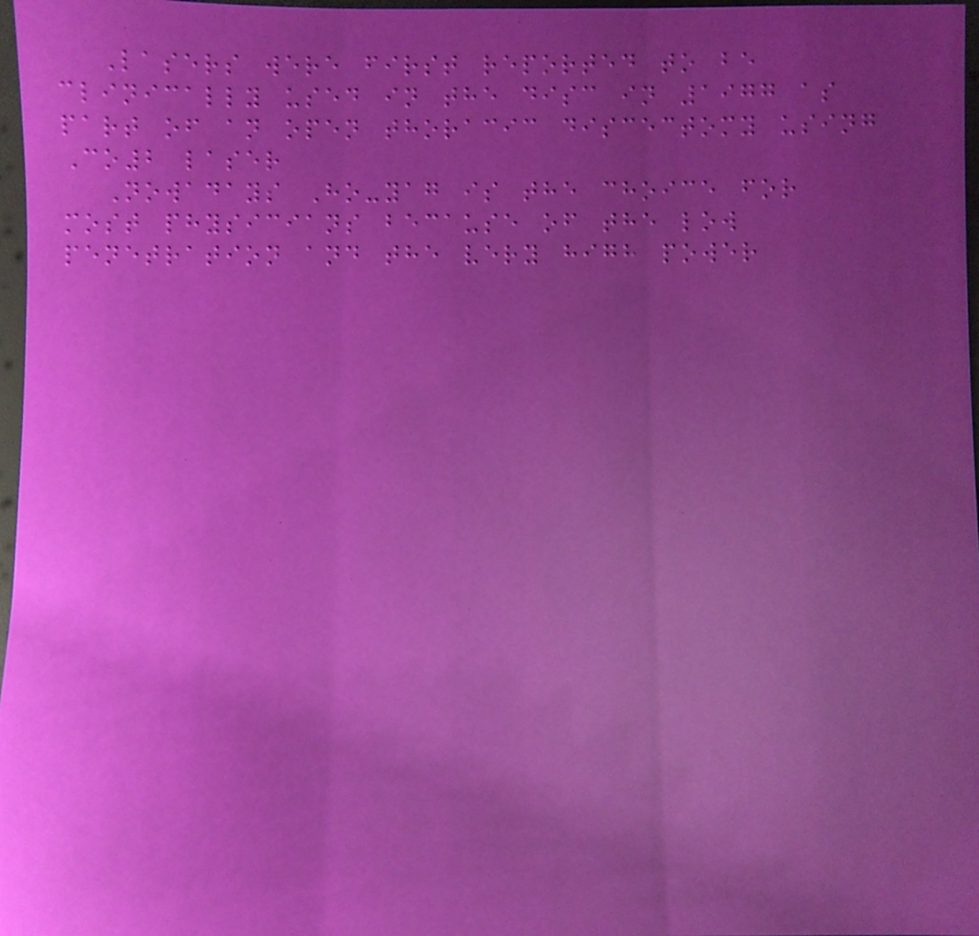Lasers were first reported to be
clinically used in the disc in 1977 as
part of an open thoracic discectomy using
Co2 laser
Nowadays Ho-yag is the choice for
most physicians because of the low
penetration and the very high power
